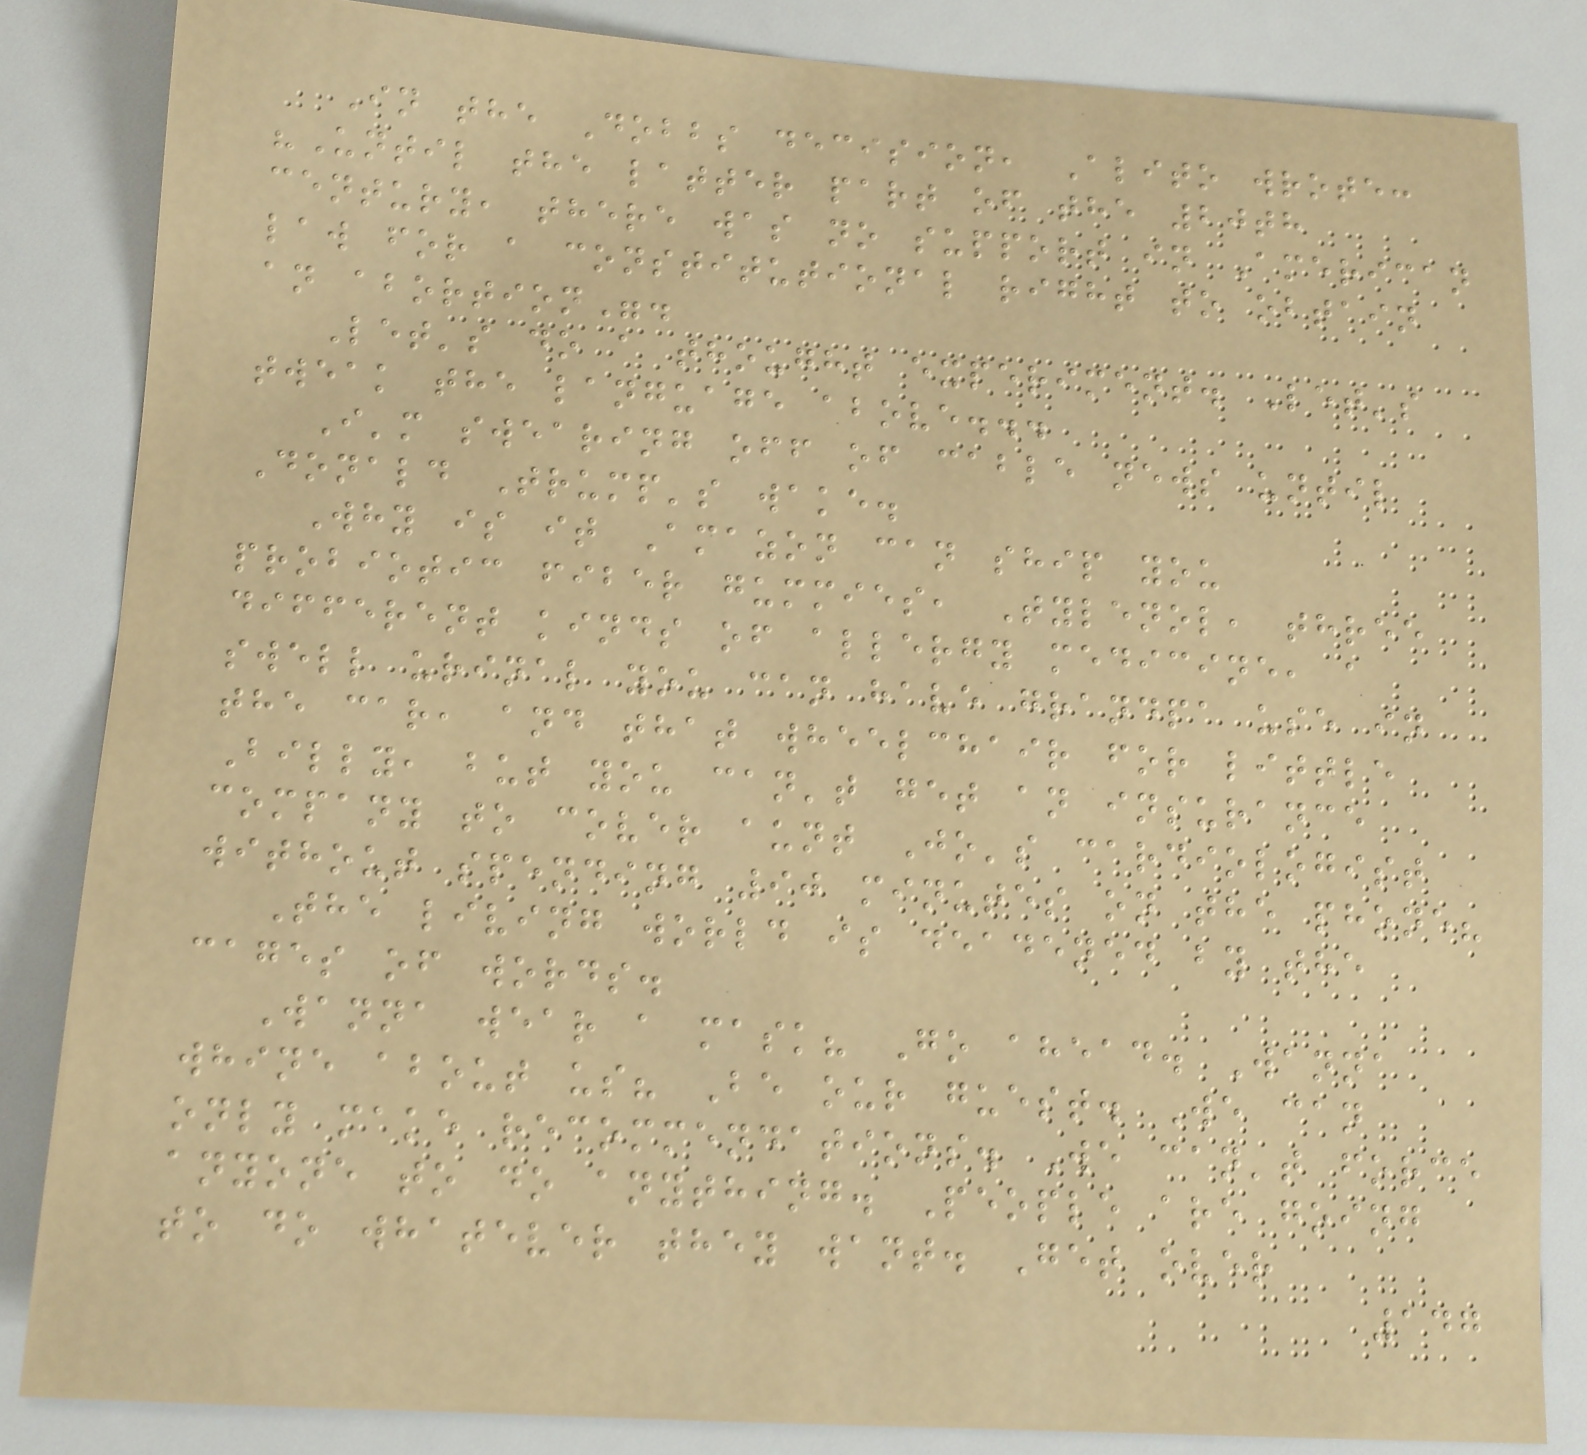In the Dobbs decision, Alito wrote:
"Until the latter part of the 20th
century, there was no support in American
law for a constitutional right to obtain
an abortion".
Let's do a thought experiment. Let's
tweak the language above...
I'm swearing off of cable news until
Donald Trump's wake.
Why is it Amazon can ship you
probiotic fiber gummies, Tylenol, three
different kinds of allergy medicine, a
swell urinal you can have grandpa use in
the car, and that wheelchair for little
Billy, but you can't get an insurance
company to cover aunt Jo's cardiologist
without spending 90 minutes on the phone?
The living world is deadened by the
cages of words.
Wanna wear a mask? Go ahead. Wanna
whine about us? Be our guest. We can
only make recommendations. We can't force
anyone to do anything. People are going
to do whatever they want. Get over
147
